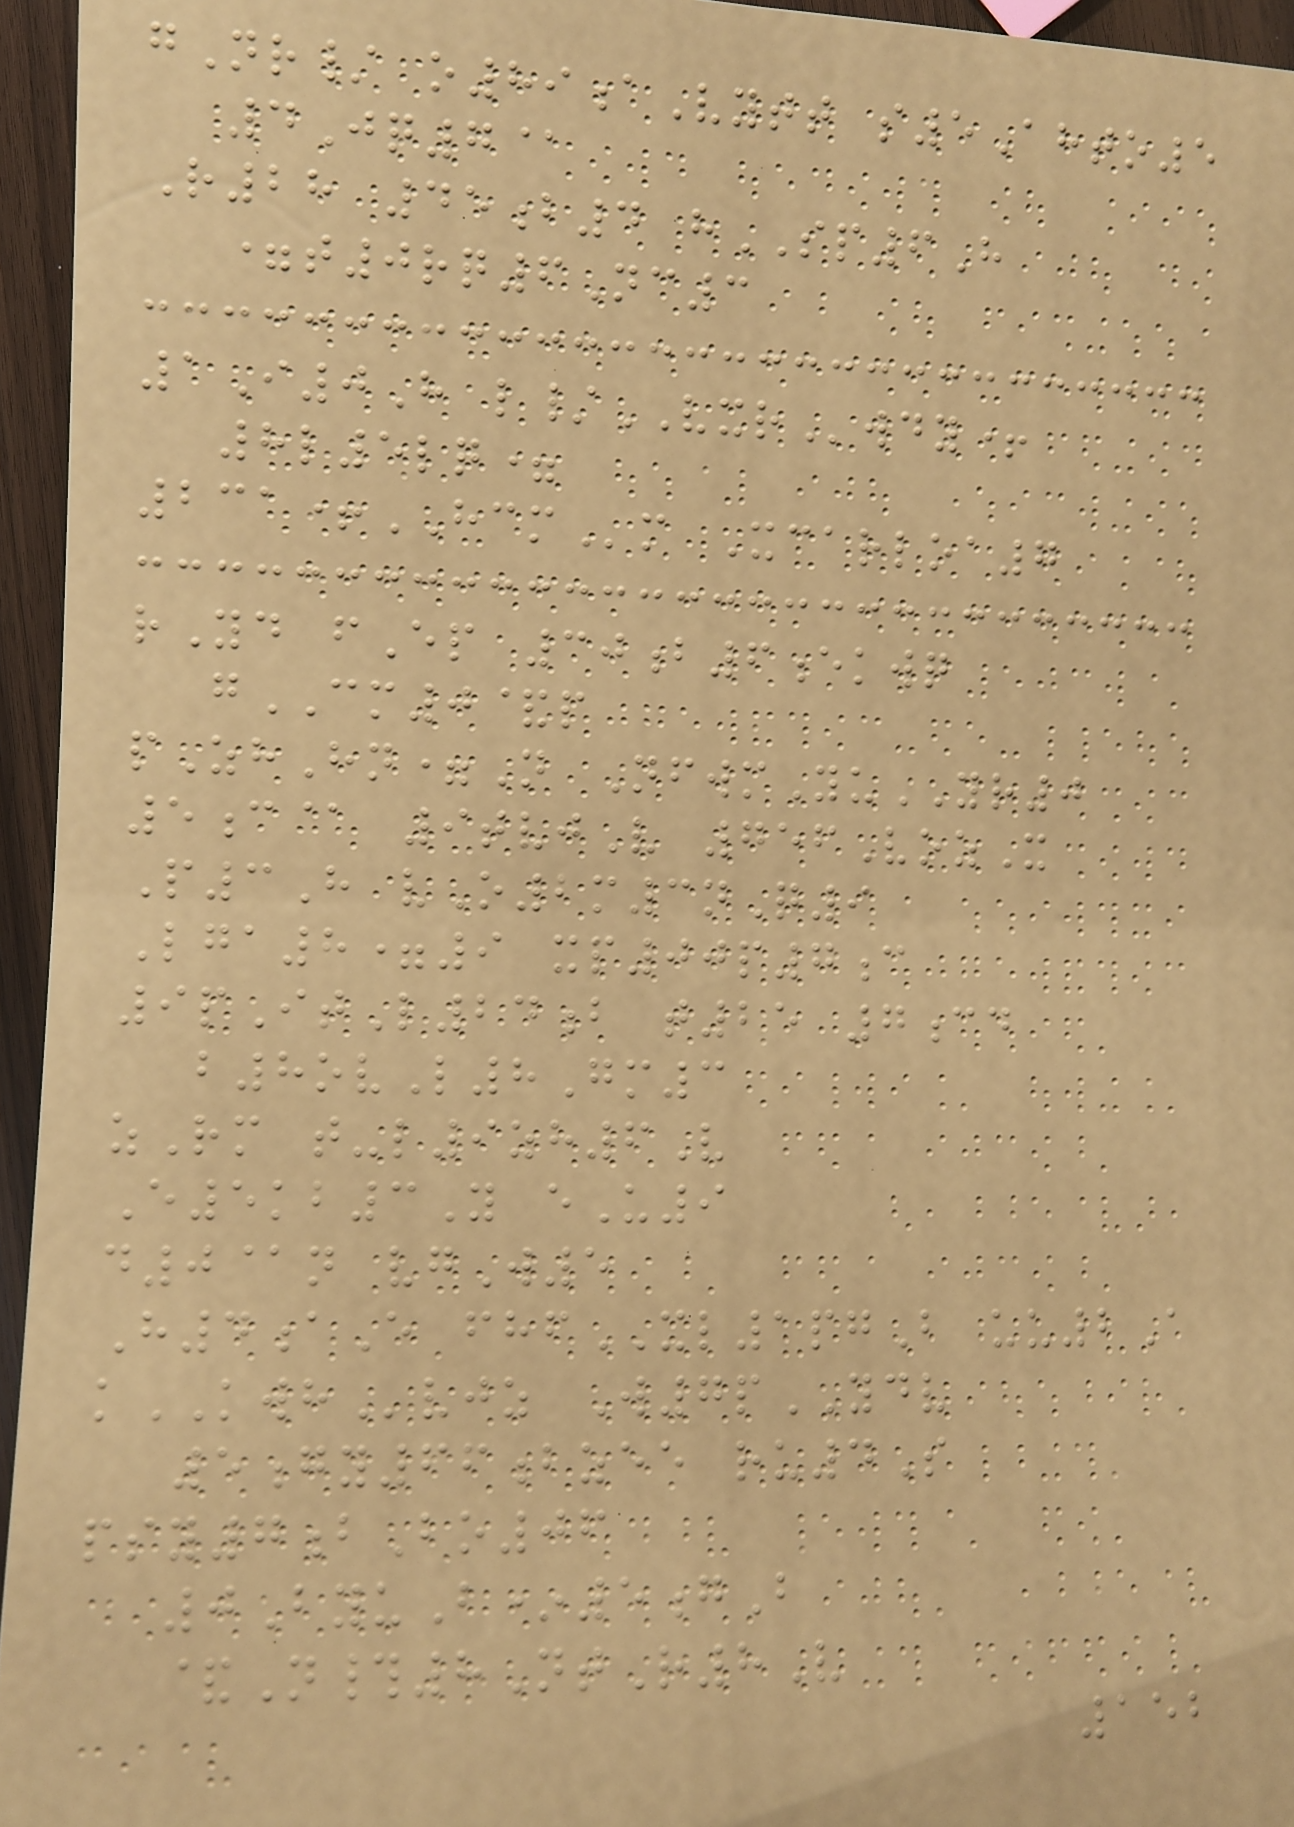gNr/ o89aVytt s5Ahto5
4Jq7@
R28 45b4 hSP6H
=t0rq6Nc3
1I0H l/VXRwdy+
8l5lq=
231+HCMm Xcarloa7
rYd fEp 30b6ekwq
gCM0&p
pZhHn=N NfwmYuYR0
5c@ 9tvjV 756VozX
P3H vO2m3nQ9
Lga8=9 xp00p7c
9pItL24b t25 7cd
b8ovL8Gm3
zRm t-l9zh6V
E5kb3Y eU9
d0@n vgW5
H4aE fhfXL1pgB uu2A
kKWHvjz W7pYDV
5gy66bzee ru4S
psy7bBo06
0ByuB*5gB
&N#8NtR8V
152
